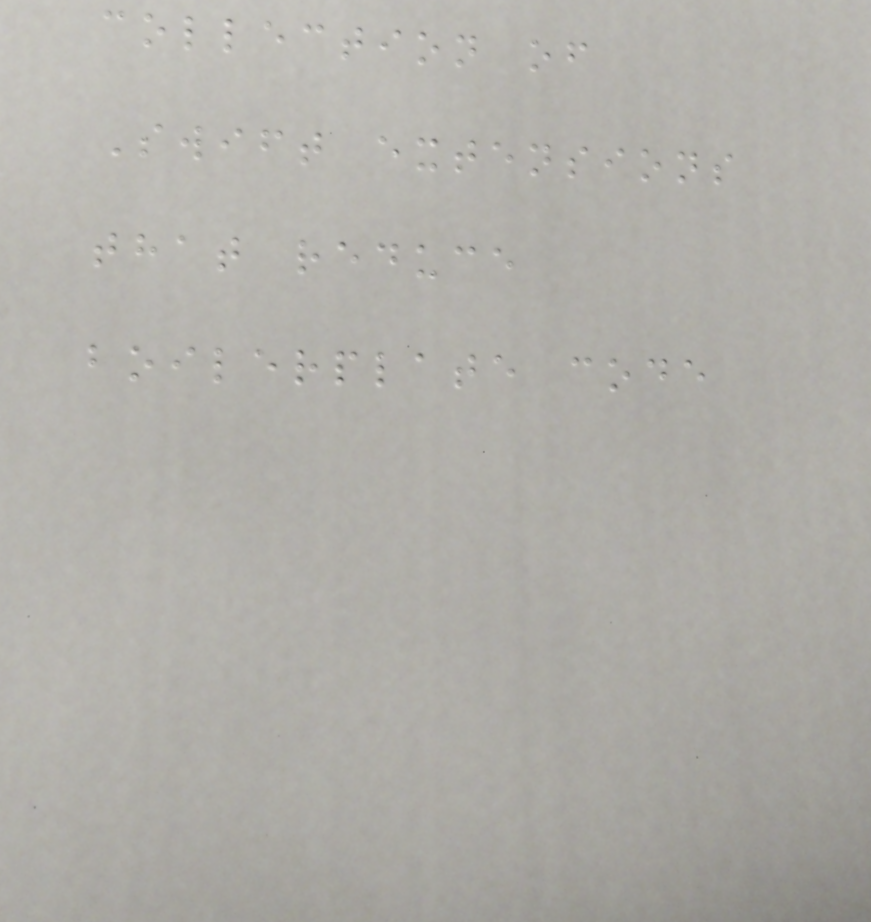collection of
Swift extensions
that reduce
boilerplate code
